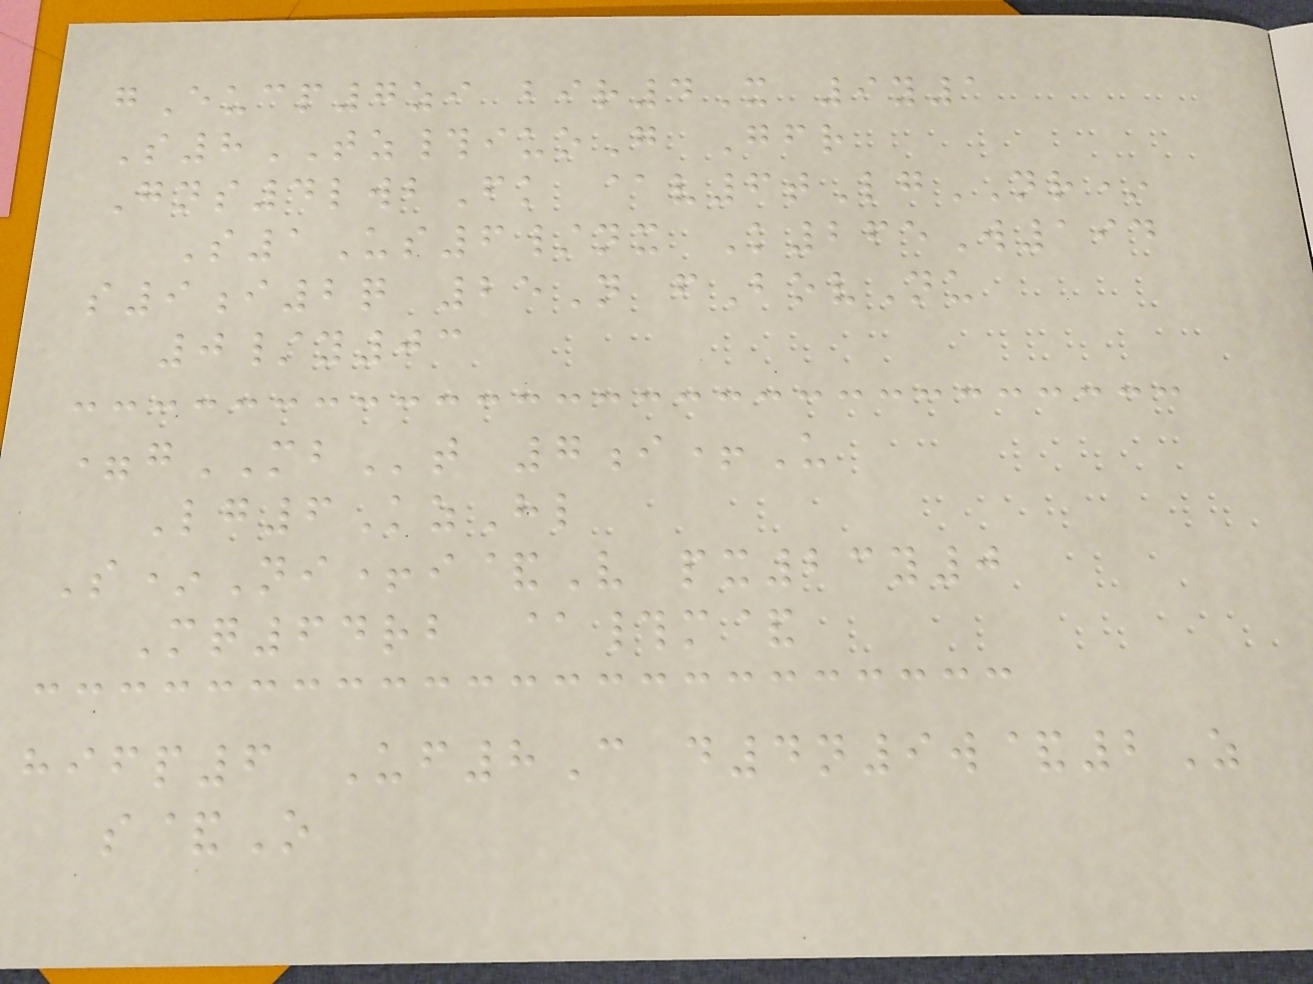gEucp7zi bir4X 9y1
S8TZ#iuoG Gfr
Gns4lwbFk @v6tLgNR*
S1Us6/nx K265W194
s9i2q 25N fBovNu
0/y03
=gMBt 7i+U
Lg6KzHl
S*Ni+i&V px23y0
Mq64rb @#m&
hifp6 Uf8C d4n9w&2Z
s&O
